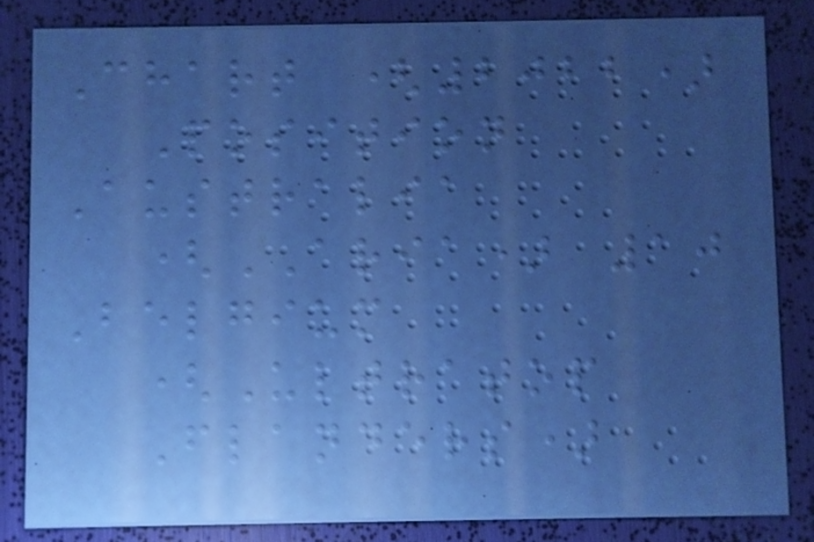Chart (2022)
Position
Australia
(ARIA) 10
Belgium
(Ultratop
Flanders)
